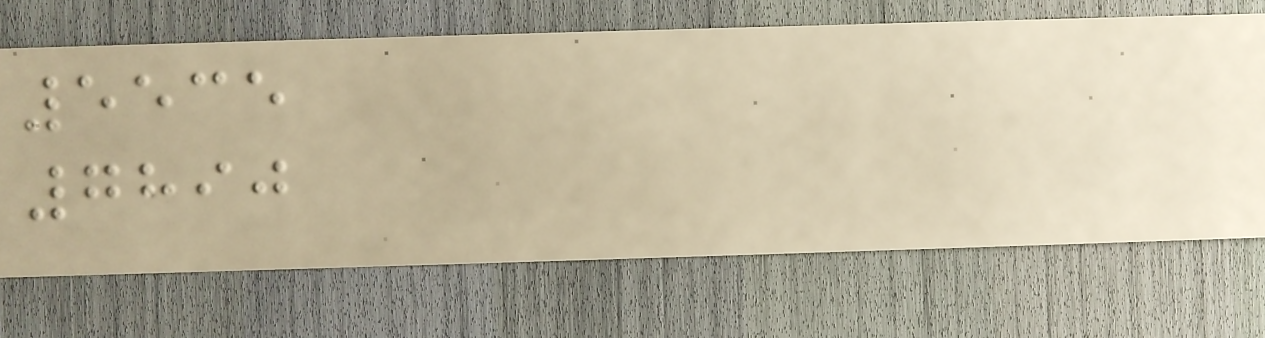5535
7890
